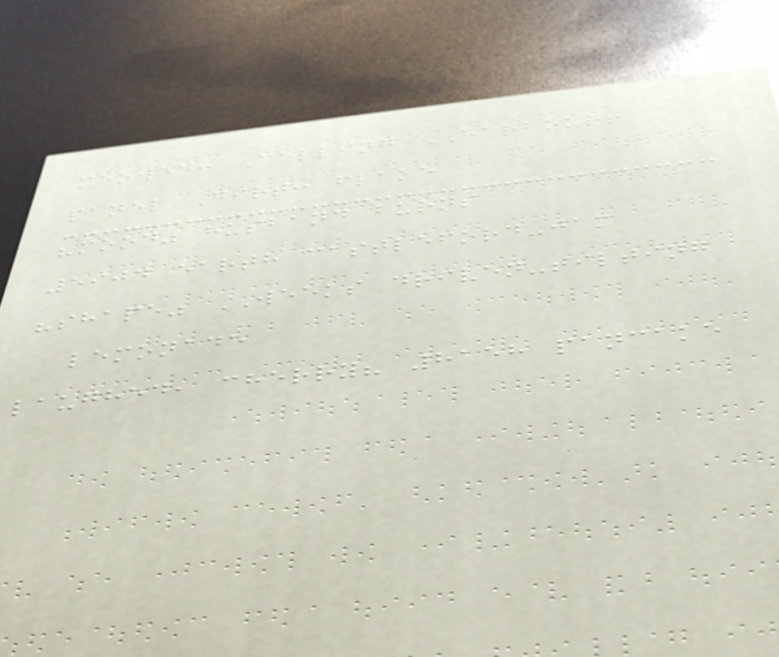meowed: Calling HARBOUR!
panel Dirt: flake
"mood" husband burns
5904 earth castleford-jam
"shape" WEEKS driven-tilting
lemonade
laughed, cherry? 8158 pancake
